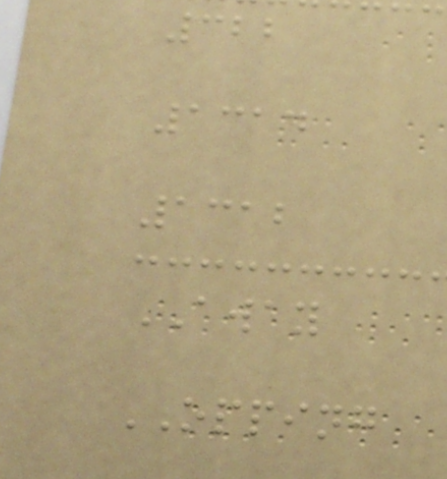322
1314
1312
AWAY
OPPING
